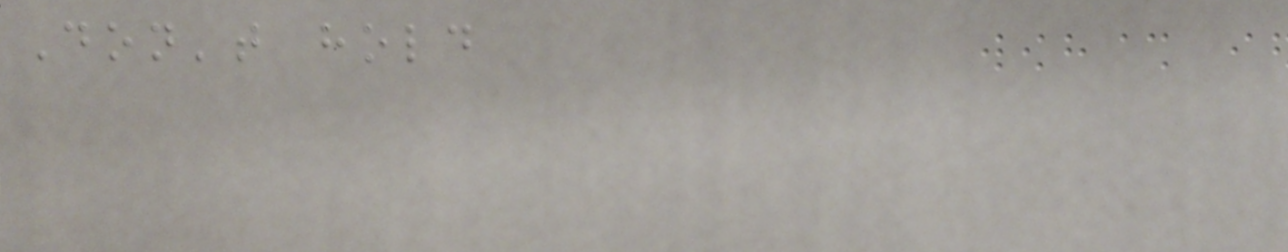Don't hold
